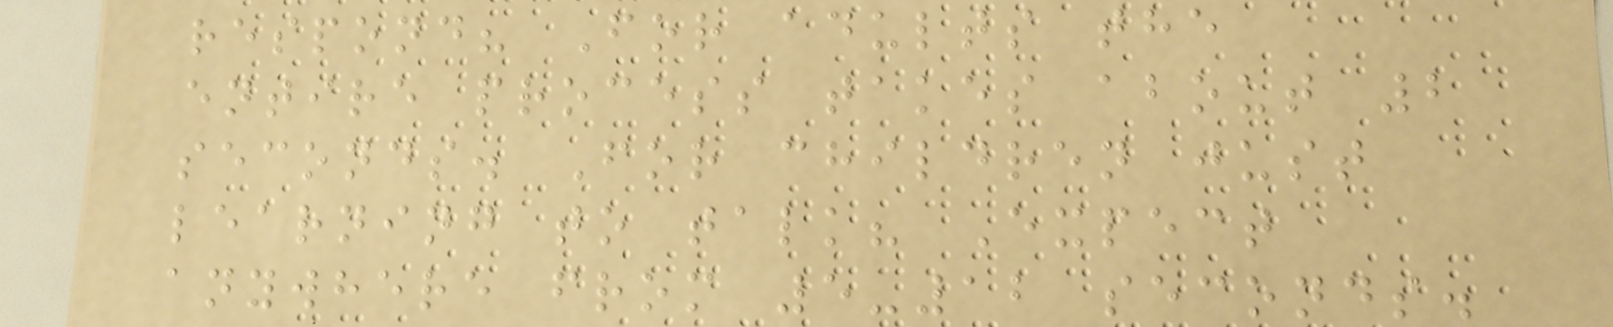respond? For adults the
entire process takes about 2
seconds. For children just
learning to talk? Expect
anywhere from 5-12 seconds.
